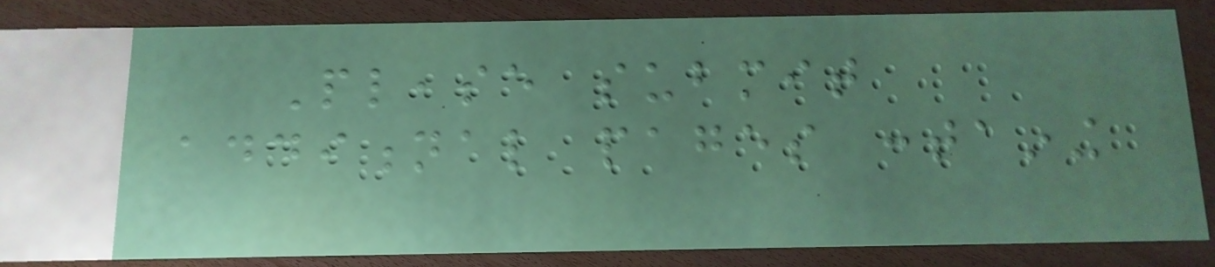Please submit
additional pages containing
